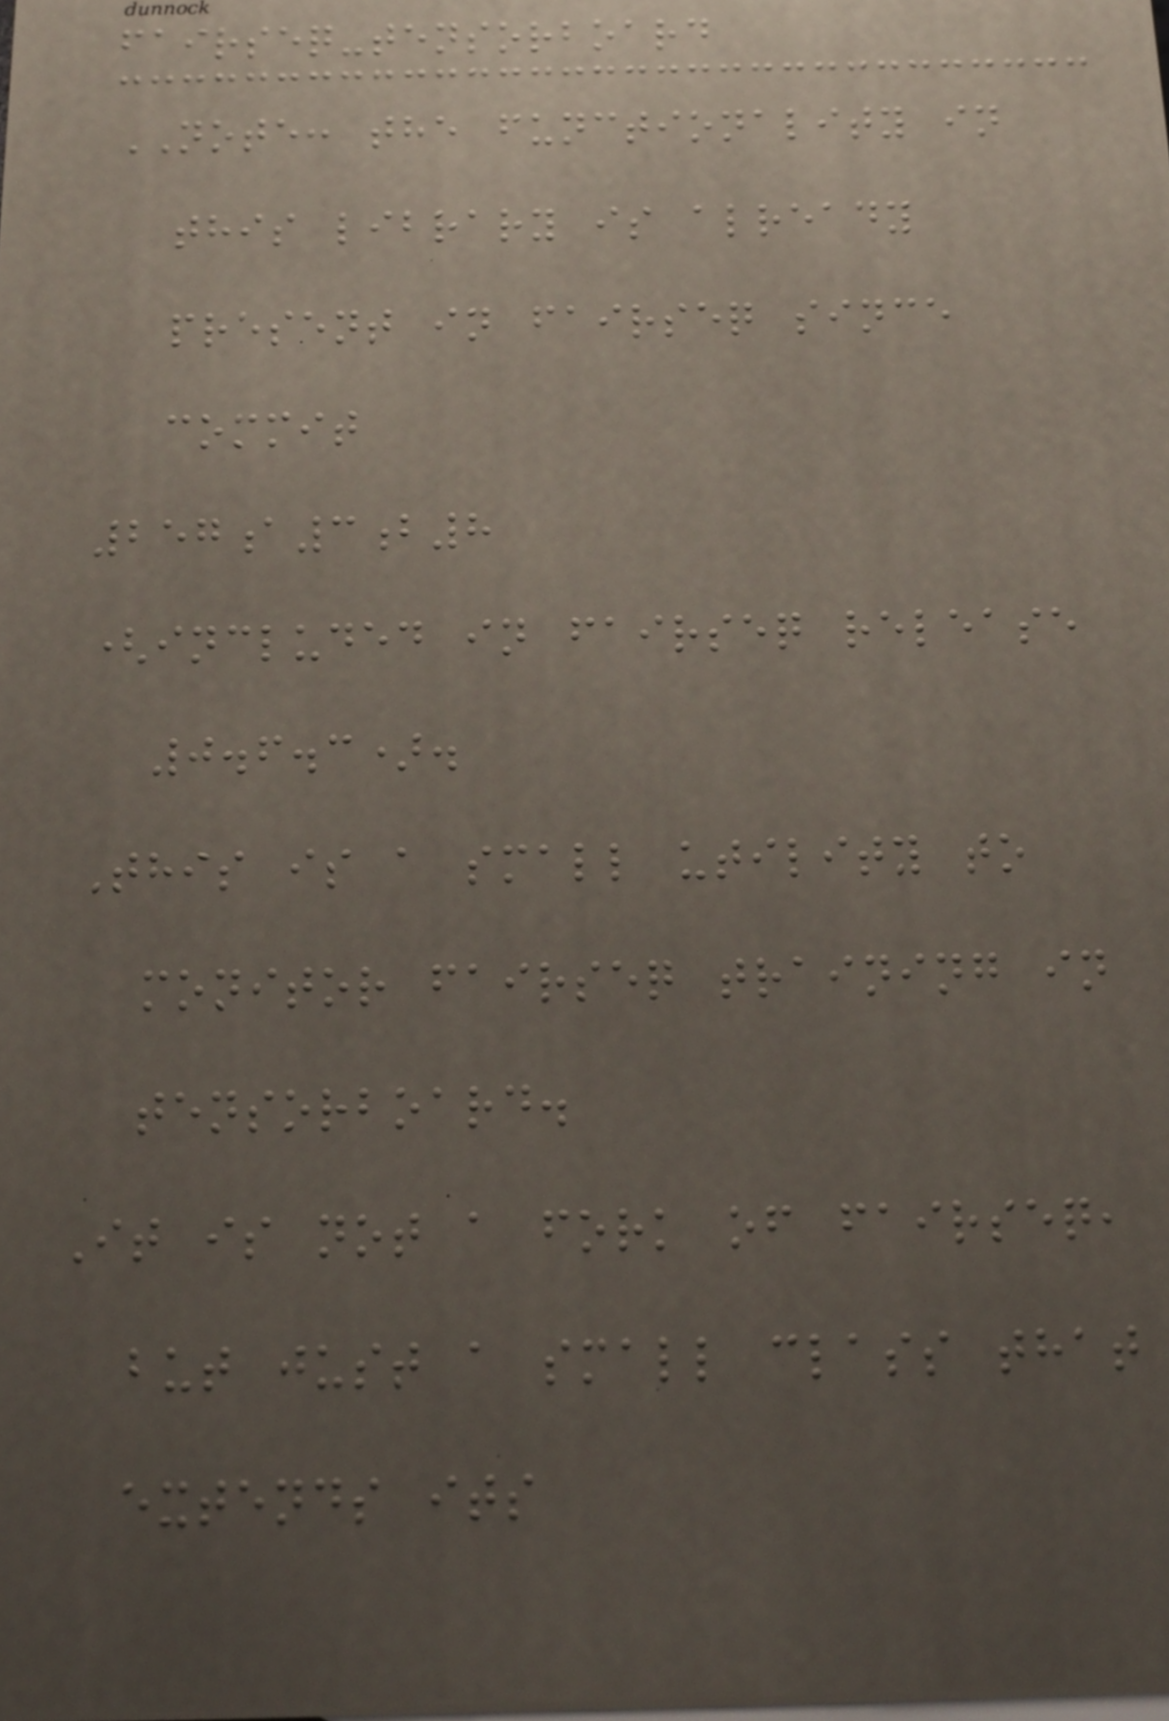fairseq-tensorboard
NOTE: the functionality in
this library is already
present in fairseq since
commit
257a3b8
(included in fairseq release
0.6.3).
This is a small utility to
monitor fairseq training in
tensorboard.
It is not a fork of fairseq,
but just a small class that
extends its
